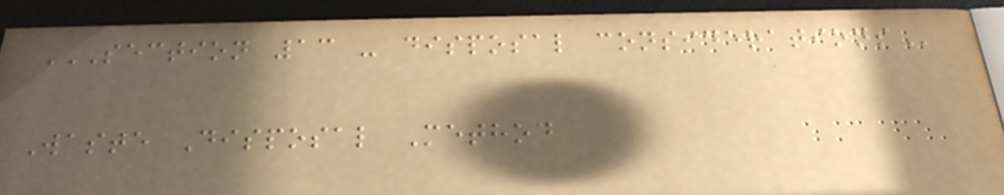SECTION 13 - DISPOSAL CONSIDERATIONS
Waste Disposal Method
